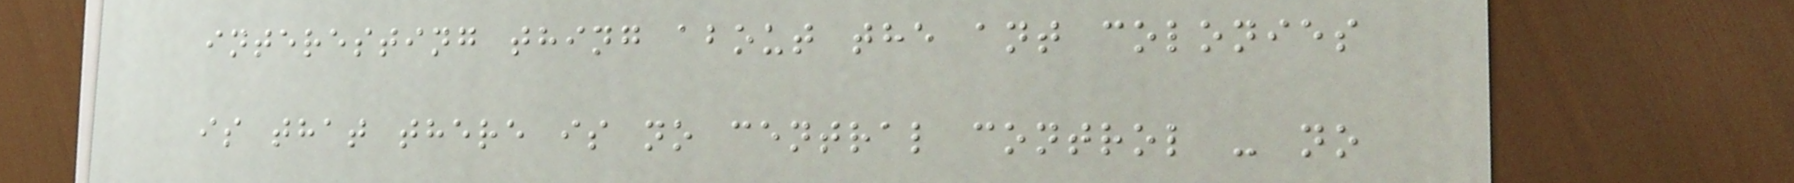interesting thing about the ant colonies
is that there is no central control - no
